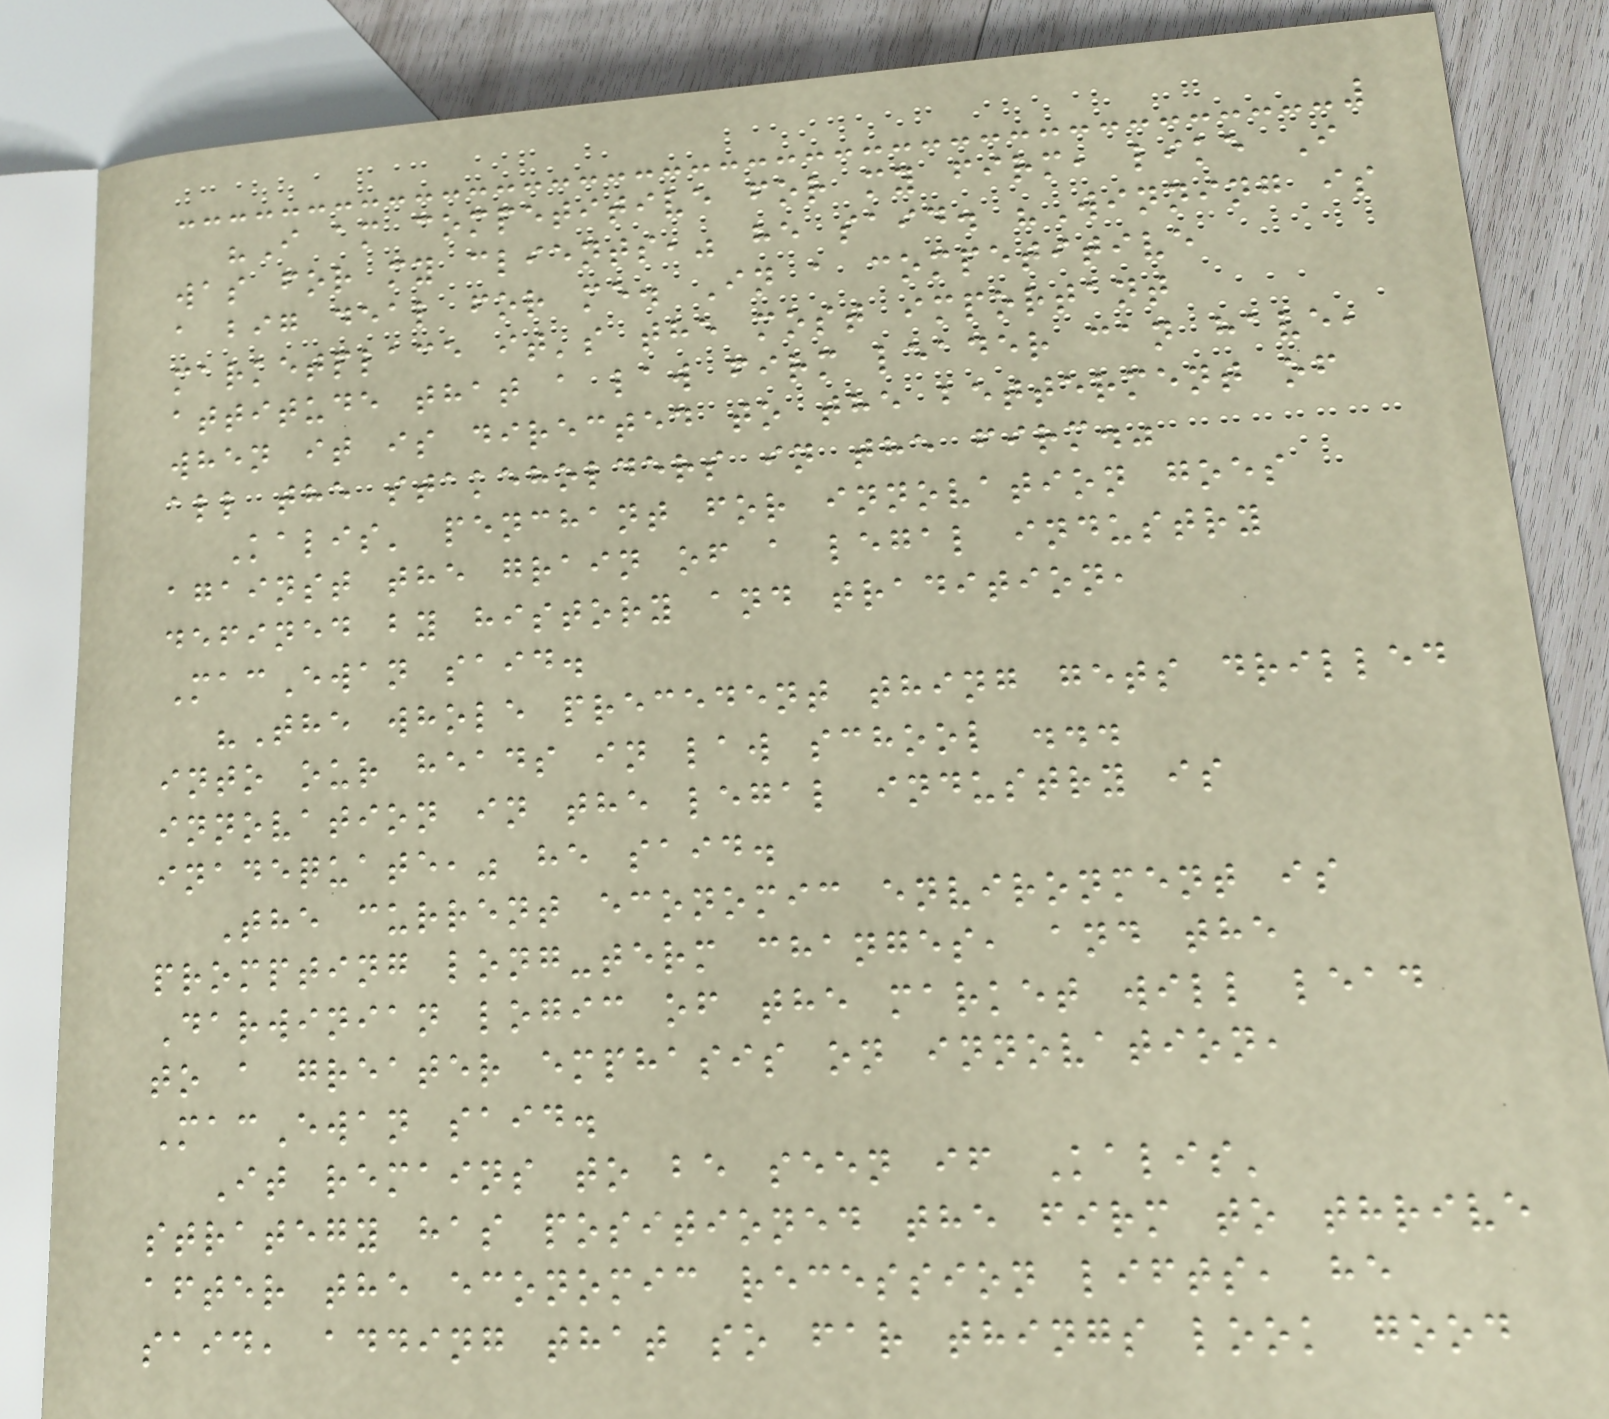"I am competitive for my firm, like I
was for my clients," he said. "Winning is
a big deal for me. In a competitive
marketplace it's the most important
attitude that a law firm leader can have,
when it is directed to the betterment of
all the stakeholders in the firm."
Kalis' penchant for innovation goes
against the grain of a legal industry
defined by history and tradition,
MacEwan said.
"The whole precedent thing gets drilled
into our heads in law school ...
innovation in the legal industry is
inadequate," he said.
The current economic environment is
prompting long-term changes, and the
Darwinian logic of the market will lead
to a greater emphasis on innovation,
MacEwan said.
It remains to be seen if Kalis'
strategy has positioned the firm to thrive
after the economic recession lifts, he
said, adding that so far things look good
